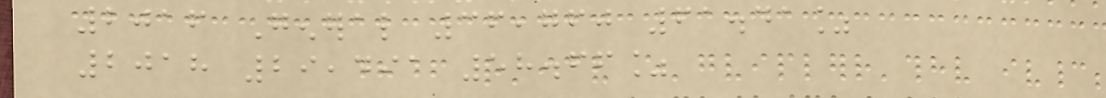2016 General 36,760 61.41%
2018 29,491 58.66%
